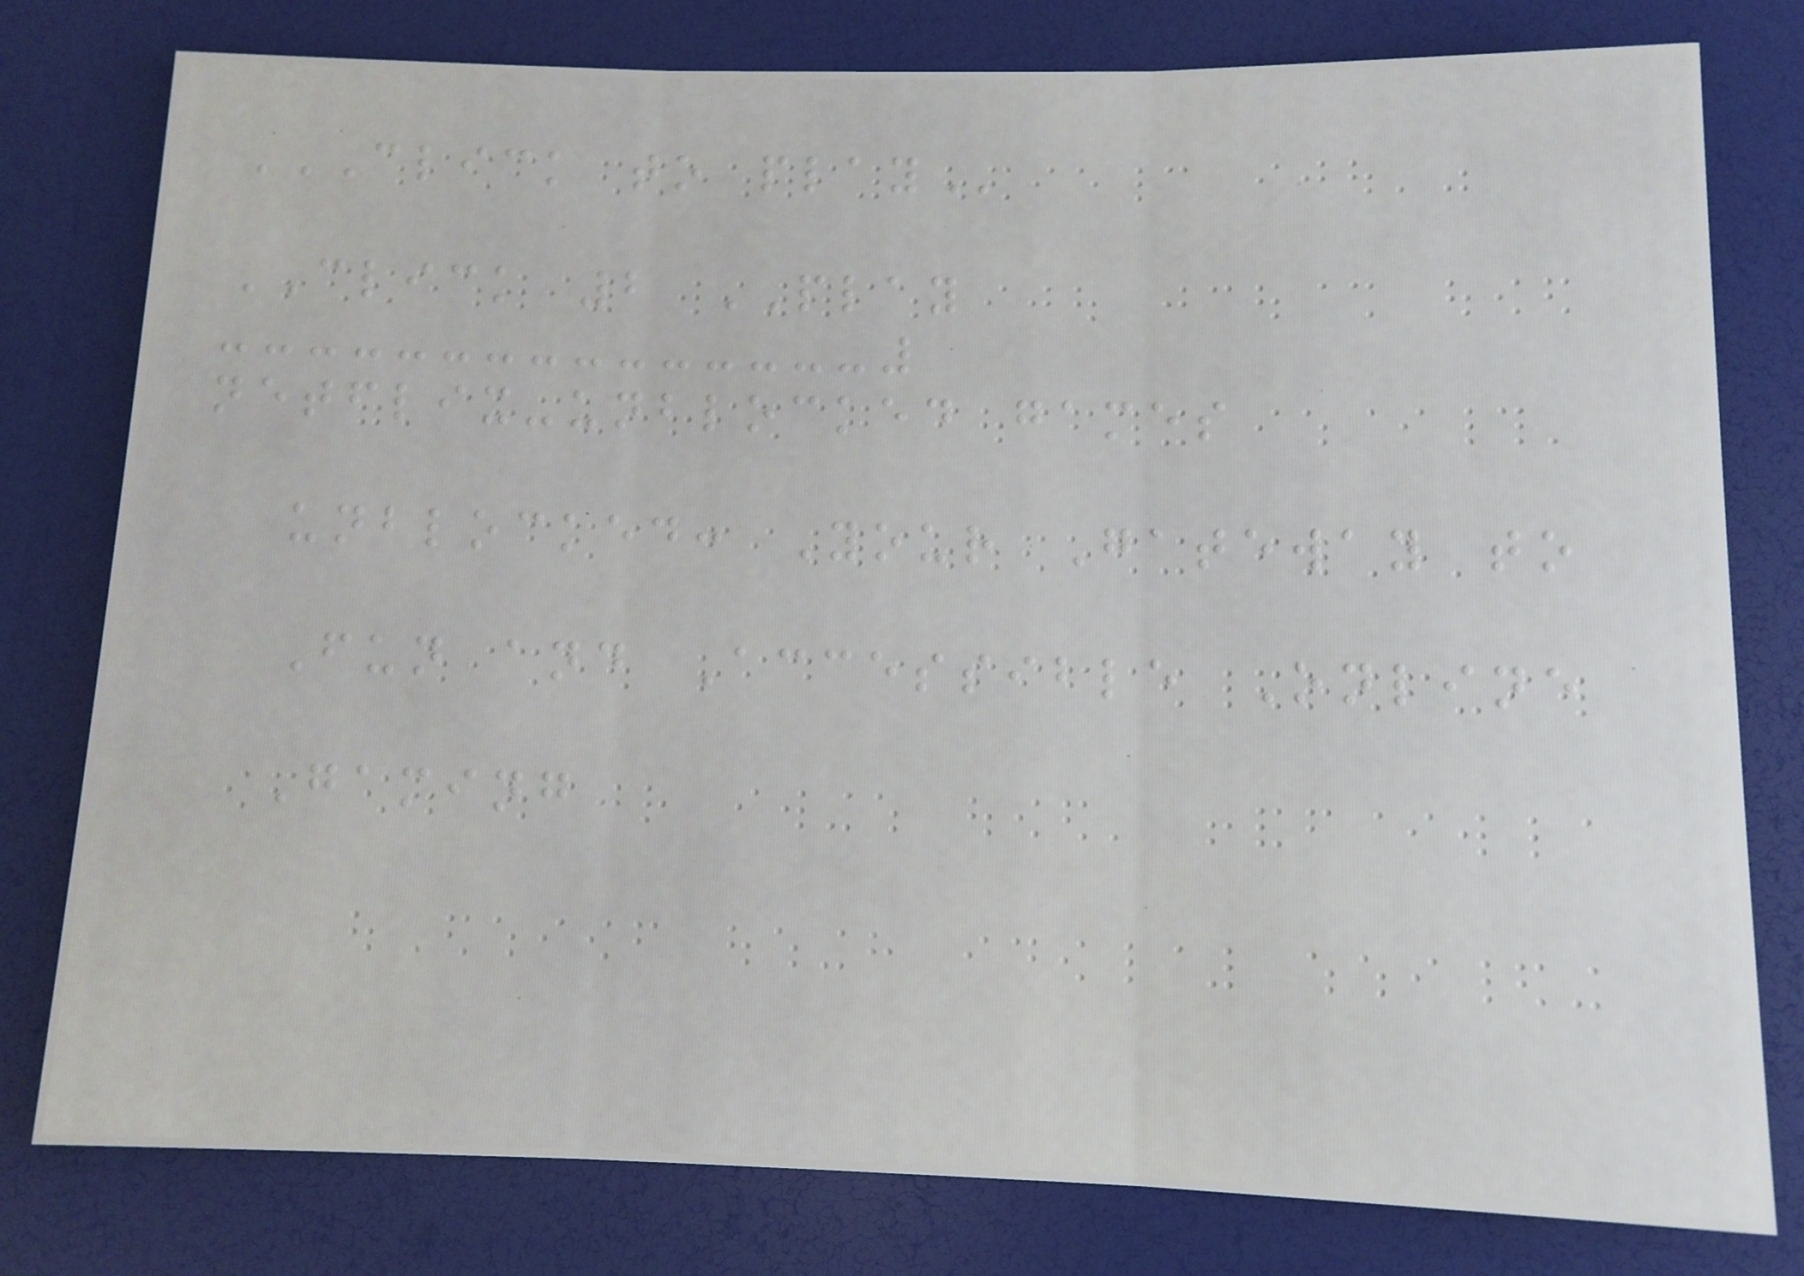CLICK TO PLAY
CLICK 2 PLAY
netflix-unblocked games
unblocked: Your Gateway to
Fun and Accessible Online
Gaming
